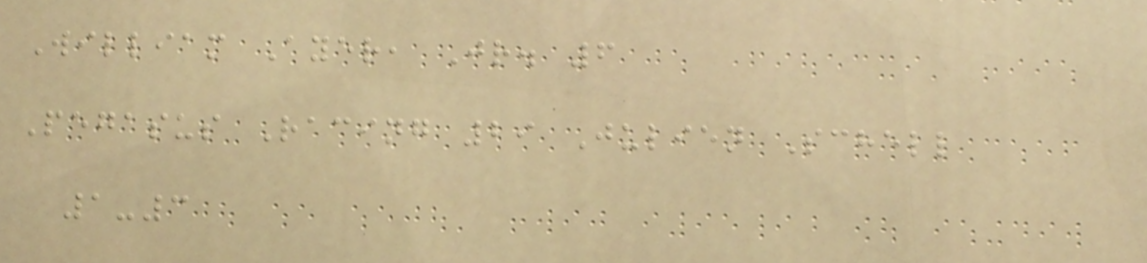William Ayer, Jr. 6
Pegasus Racing 29 Julien Schell
1-3
